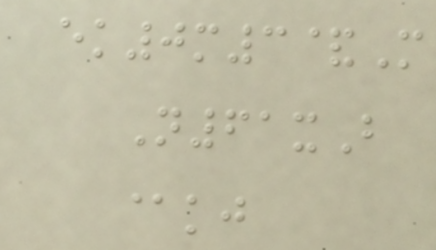ek0m3&M
N61xB
@kj
